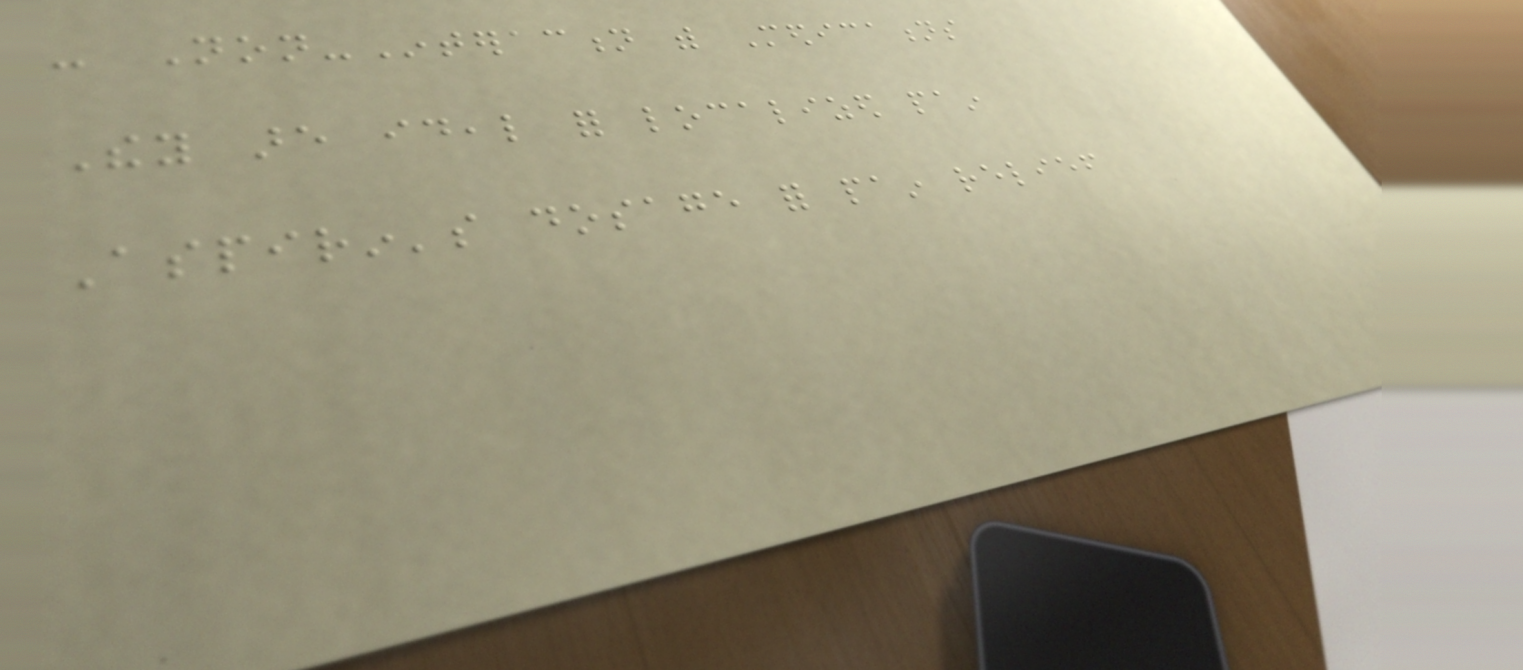- Non-Interaction with Medications
They are ideal for localized pain
Aspirin's dosage for pain relief
